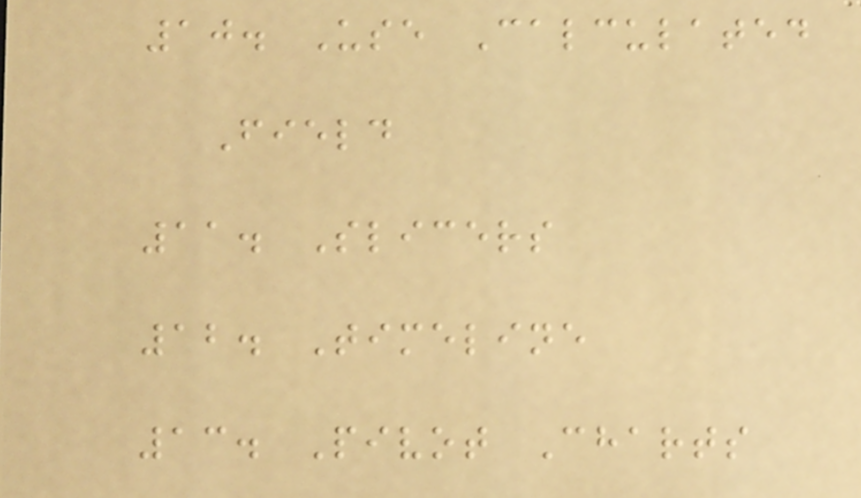10. Use Calculated
Field
11. Slicers
12. Timeline
13. Pivot Charts
